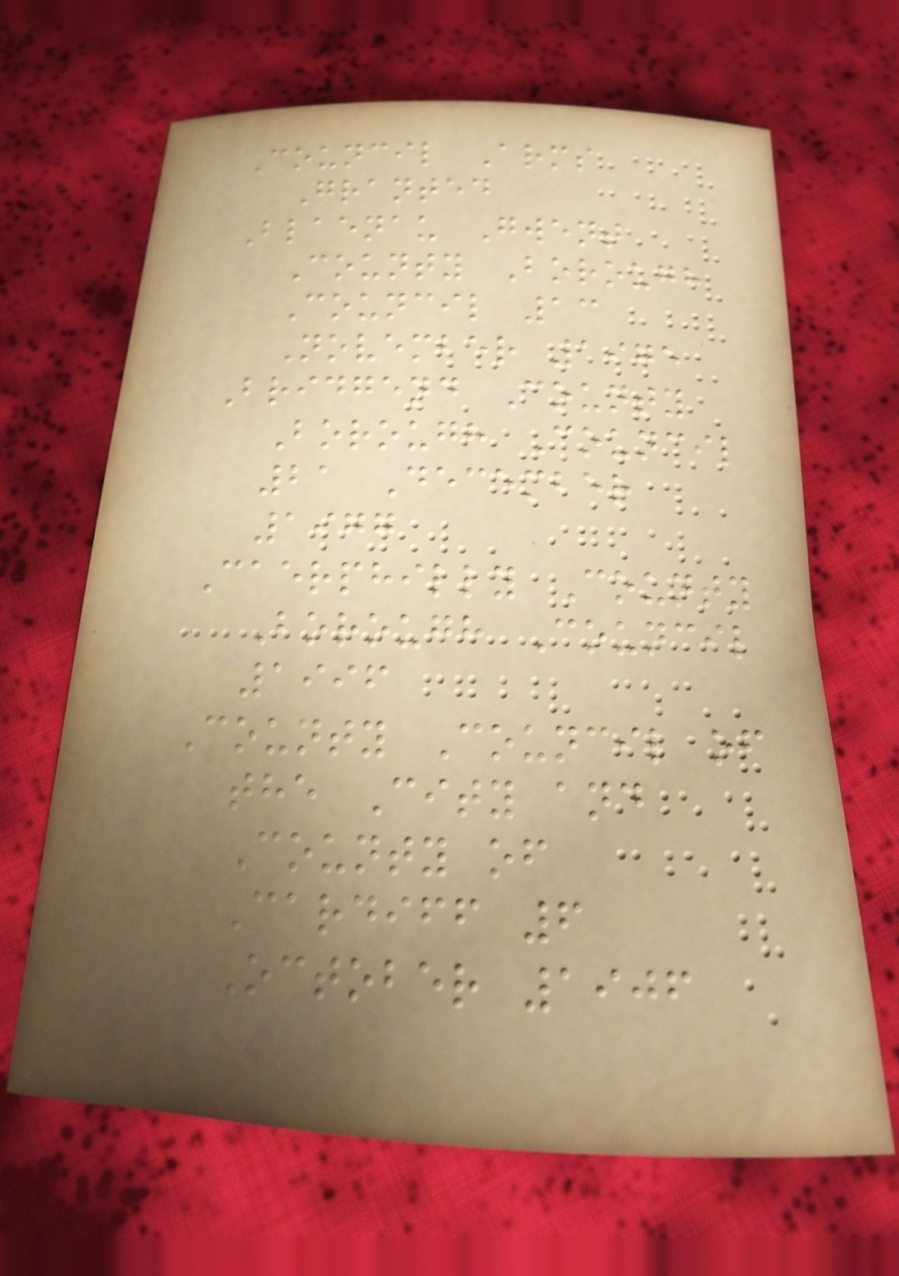Council Arms
Granted
Blaenau Gwent
County Borough
Council 13
November 1975
Bridgend County
Borough Council
21 December
1977
Caerphilly County
Borough Council
1996
County Council of
the City and
County of
Cardiff 6
October 1906
